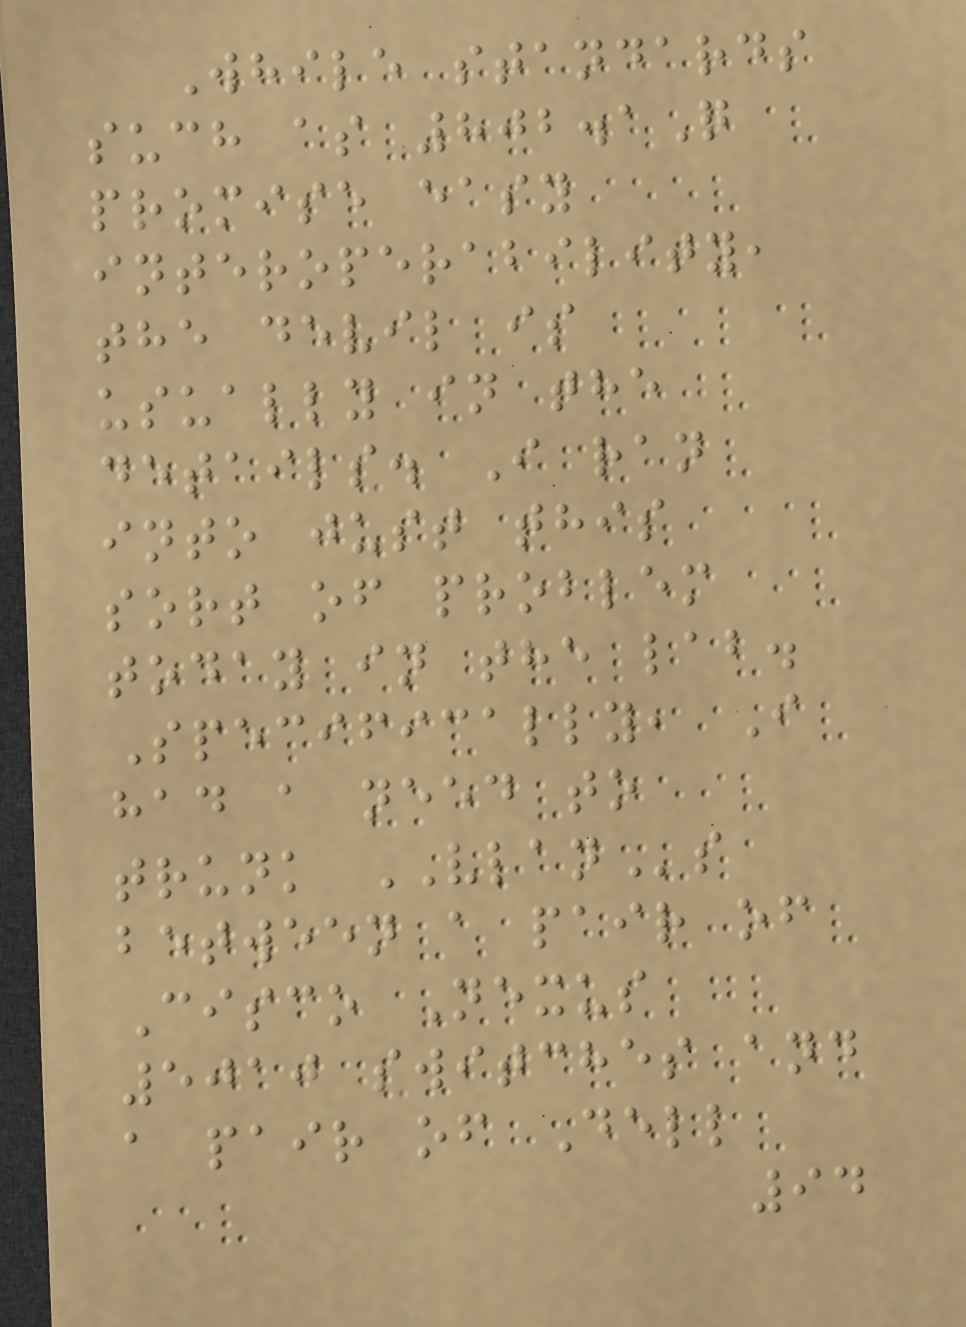While standards
such as 802.1Q
promise easy
interoperability,
the devil is
usually in the
details. I ran
into just this
sort of problem
today in the lab.
Specifically, I
had a need to
trunk VLANs
between a pair of
Cisco Nexus
5010 switches and
a pair of Dell
94
